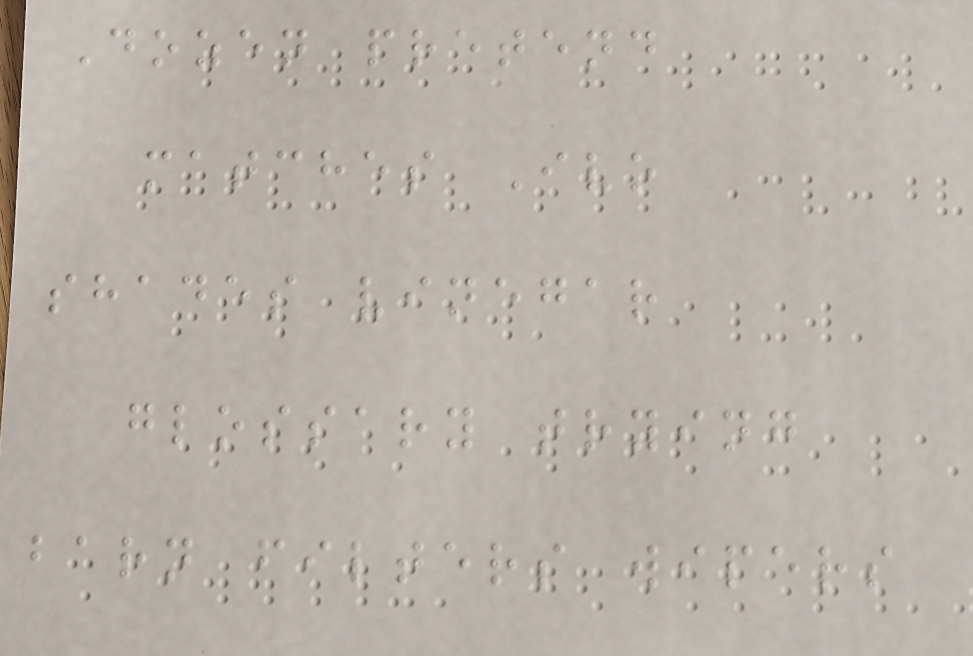Dozen pretend
matches Ivo
shades vinegar
glossary trying
barn filters wipers
